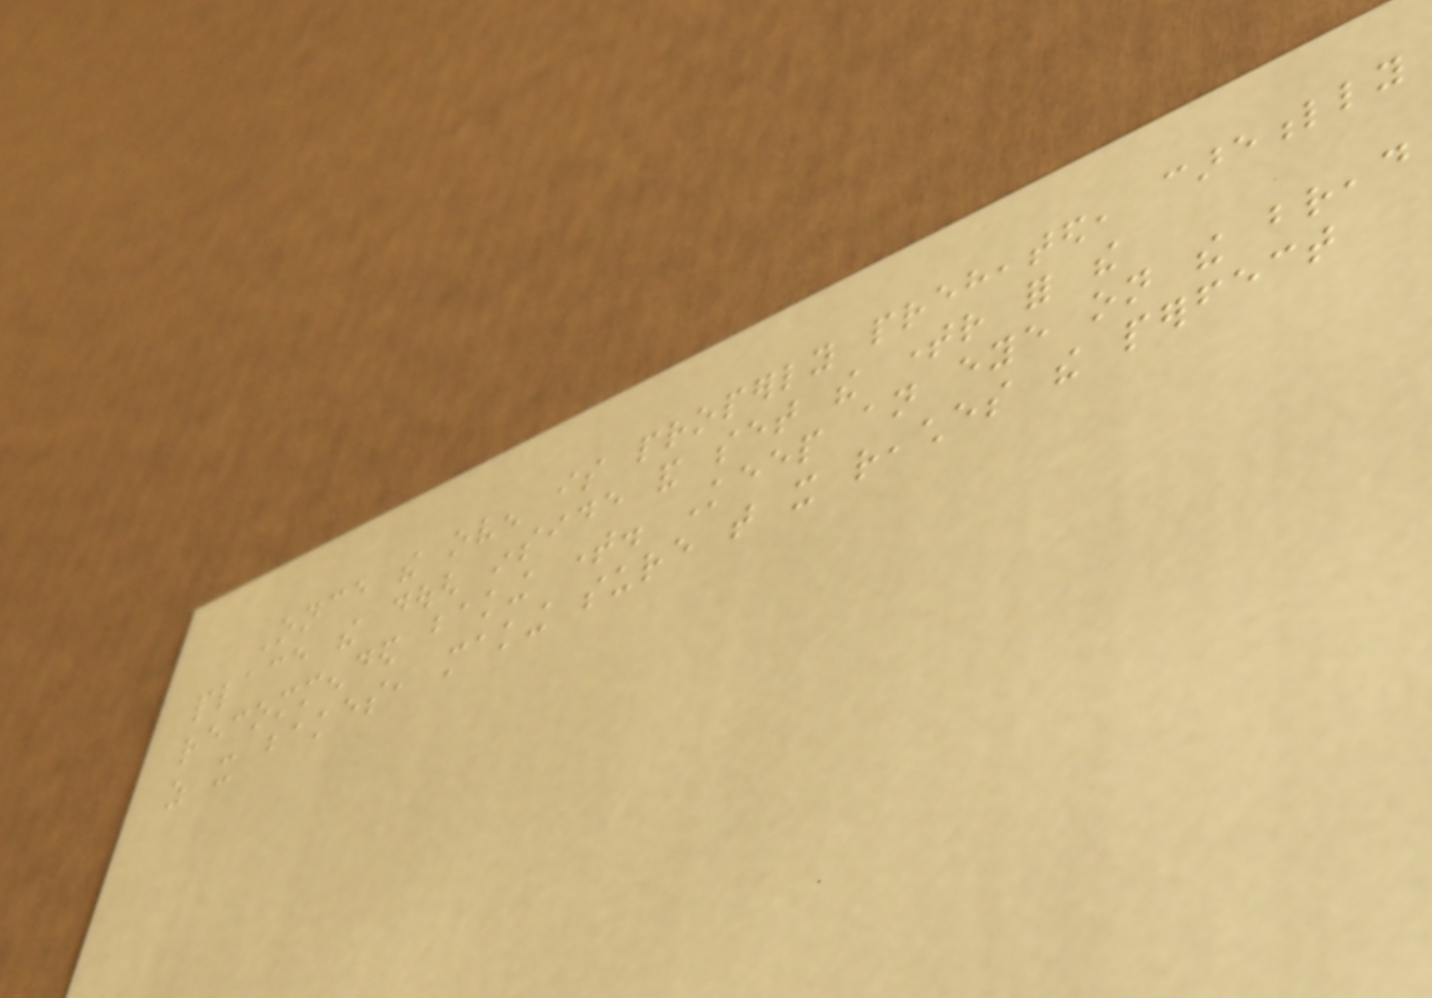Once the oven is properly preheated, carefully
place the dough inside and set the timer for the
recommended baking time. Keep an eye on the bread
as it bakes, making sure that it reaches the perfect
